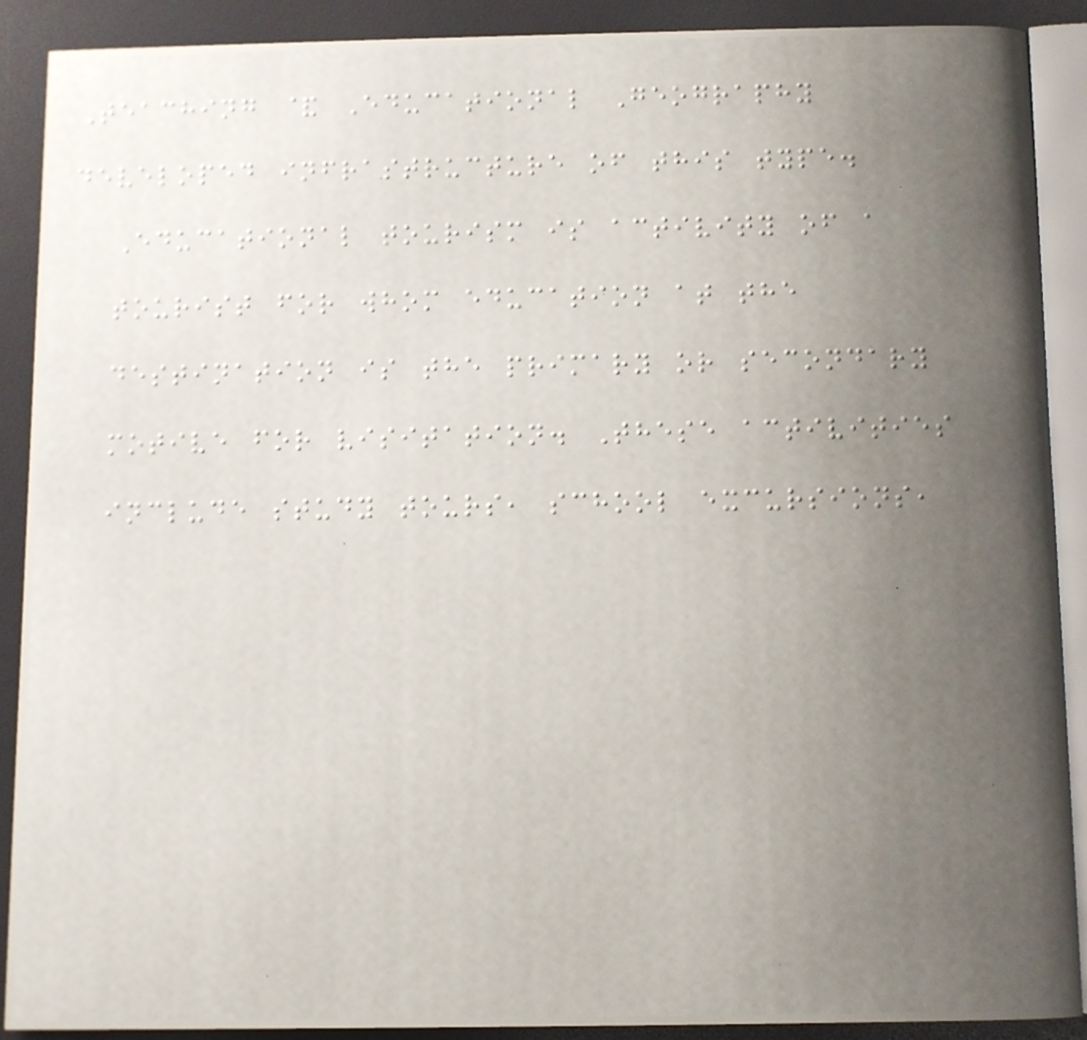Teaching & Educational Geography
developed infrastructure of this type.
Educational tourism is activity of a
tourist for whom education at the
destination is the primary or secondary
motive for visitation. These activities
include study tours, school excursions,
